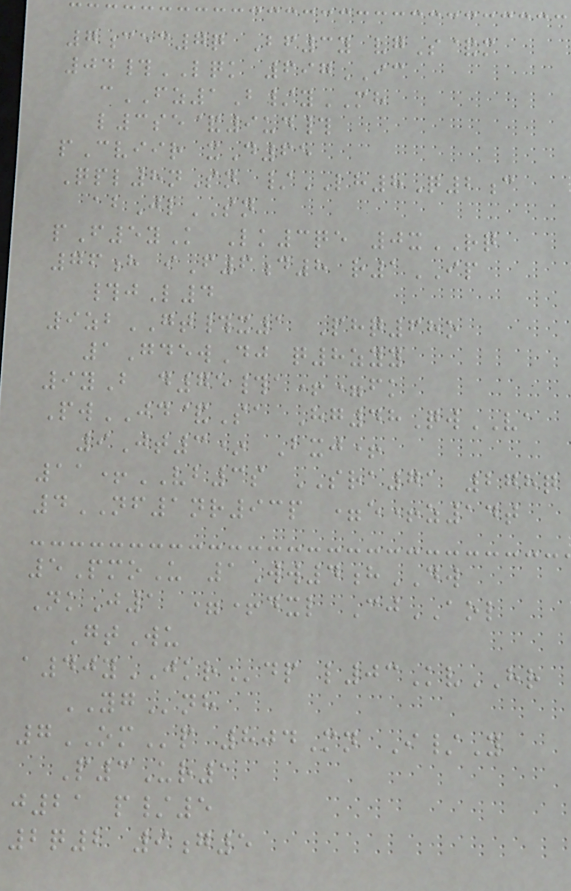7cec7q Bf3y vgS&m
04#LQK 697IC
cFZ1B/yMH
l3se&9ud#
pCviir xD65
Qpl8nSn /LH8Q2c
abJlSN
pF5yK Lk3qe 0xRQ
76h iF6d8 r1IP
#jL4
9zbGT#x1 Phq68o
1GdewDj q8zyy
9yB d75#a+=fk
PwJD&Sa Hg48QwVA
9Jt3* Bxj+
11+VB3s SRA71 278q
4NF1nr93p =e+z14t
5PmoU 1Ww4hDW
NkJ1 =+dxl CjAOL
GtWu
a40yJKRdp l03KvHR
YGnh
7OMp 804Mn I/Y
P3Ur1
j21 p/5
2q2 9g5
